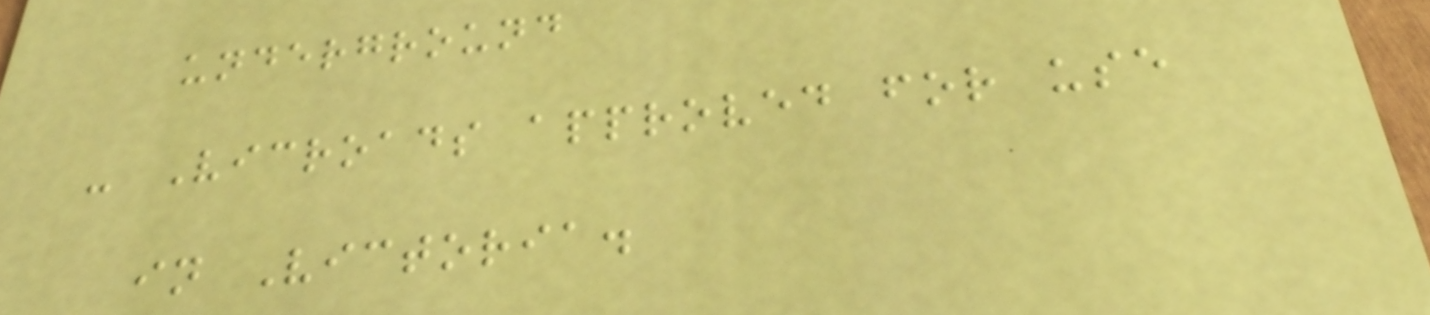underground
- Vicroads approved for use
in Victoria.
